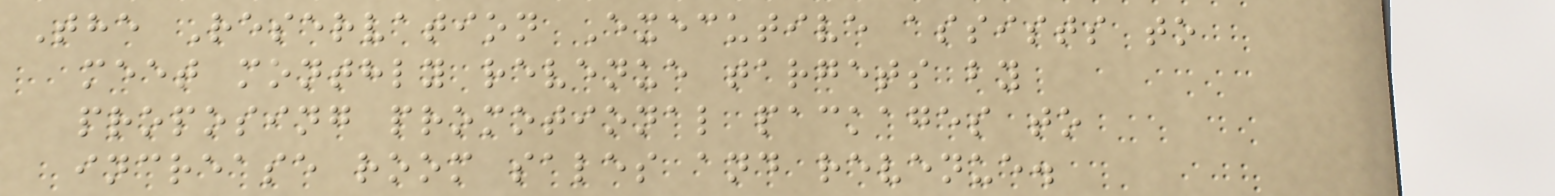The Reservation Executive assists to
meet monthly revenue targets by
proposing promotional packages to
increase room sales and revenue.
